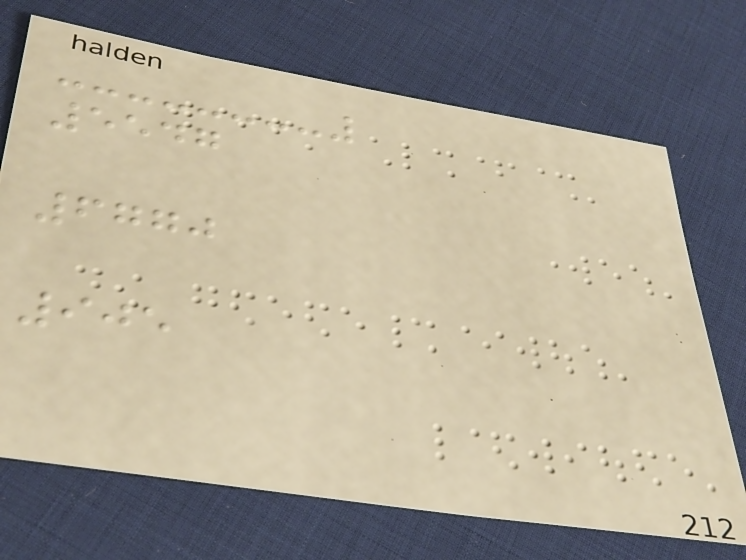5547
6770
905
